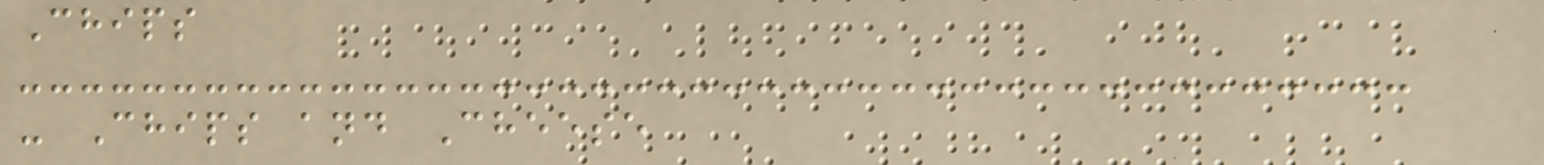Chips
- Chips and Cheese
